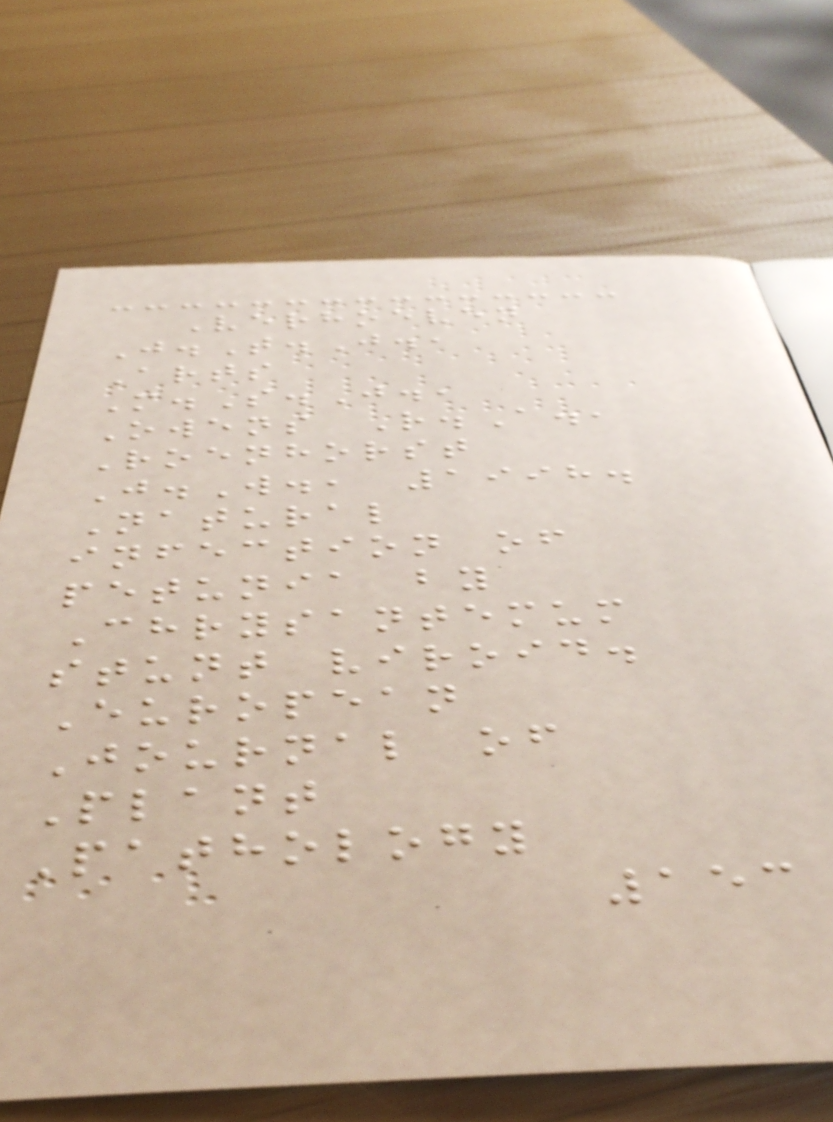Verhoeven
J.T.J.,
Arts
M.S.J.,
Owens R.A.,
Roenhorst
J.W., 1998.
Natural
infection of
petunia by
Chrysantemum
stunt viroid.
European
Journal of
Plant
Pathology
153
